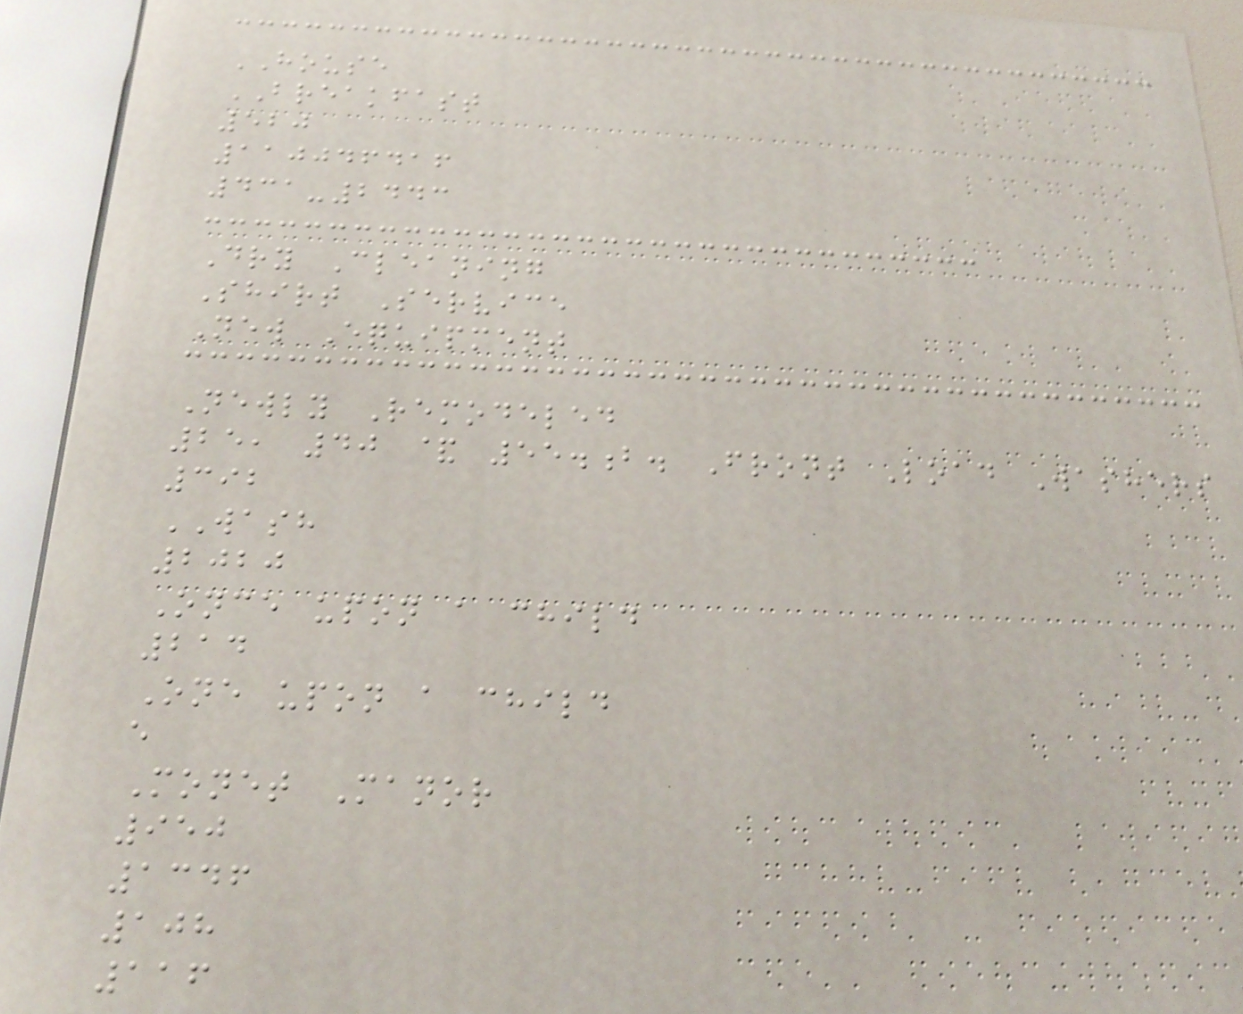HOUSE
BREAKFAST
520
110046416
431-2443
Dry Cleaning
Shirt Service
New Equipment
Newly Remodeled
25, 40 & 55.b. Front Load Washers
392
WASH
2020
Once upon a child
214
One upon a child
e
Monet Manor
950
1346
108
116
